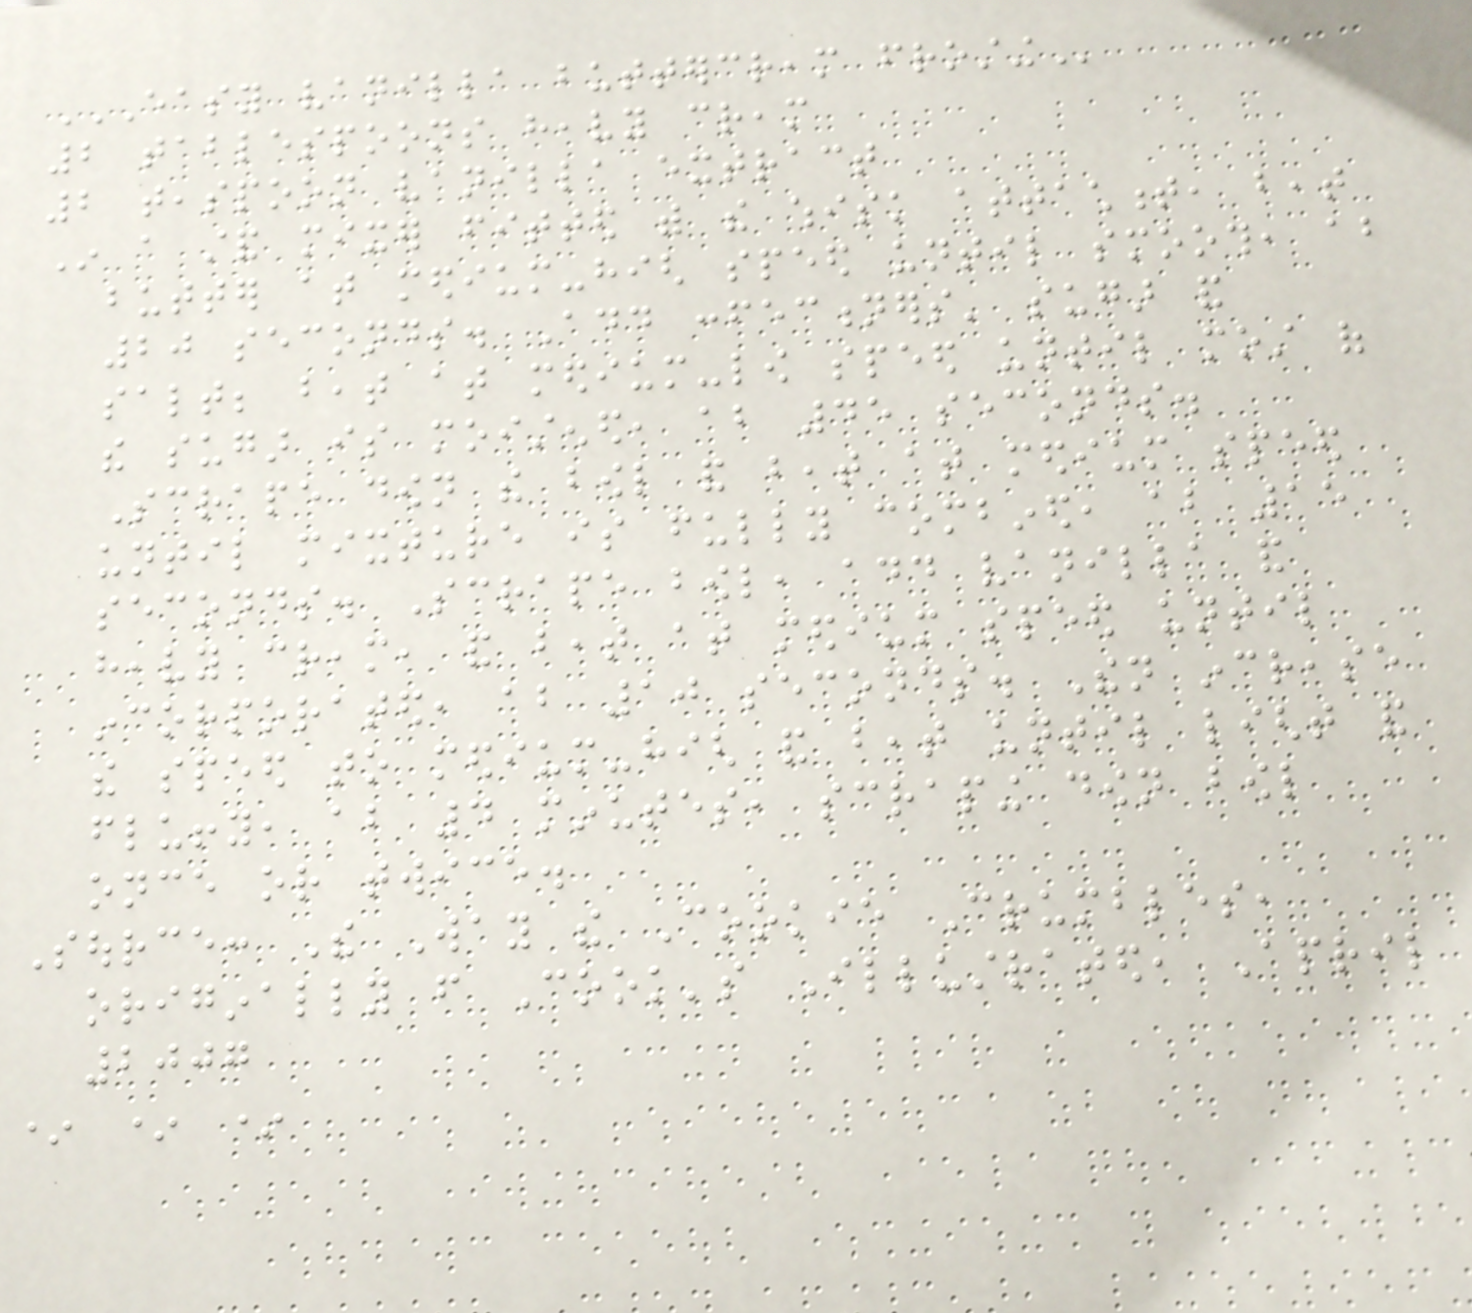EASY VANILLA BUTTERCREAM FROSTING
2 tablespoons heavy cream
2 teaspoon vanilla extract
In a stand mixer fitted with the whisk attachment, beat
butter at medium-high speed until smooth, about
20 seconds. Add confectioners' sugar and
salt; beat at medium-low speed until most of
the sugar is moistened, about 45 seconds.
Scrape down the bowl and beat at medium speed
until mixture is fully combined, about 15
seconds. Scrape bowl, add vanilla and
heavy cream, and beat at medium speed until
incorporated, about 10 seconds. Then increase
the speed to medium-high and beat until light and
fluffy, about 4 minutes, scraping down bowl
once or twice.
Source: The Way the Cookie Crumbles,
originally from Cook's Illustrated, April
2007
* * *
